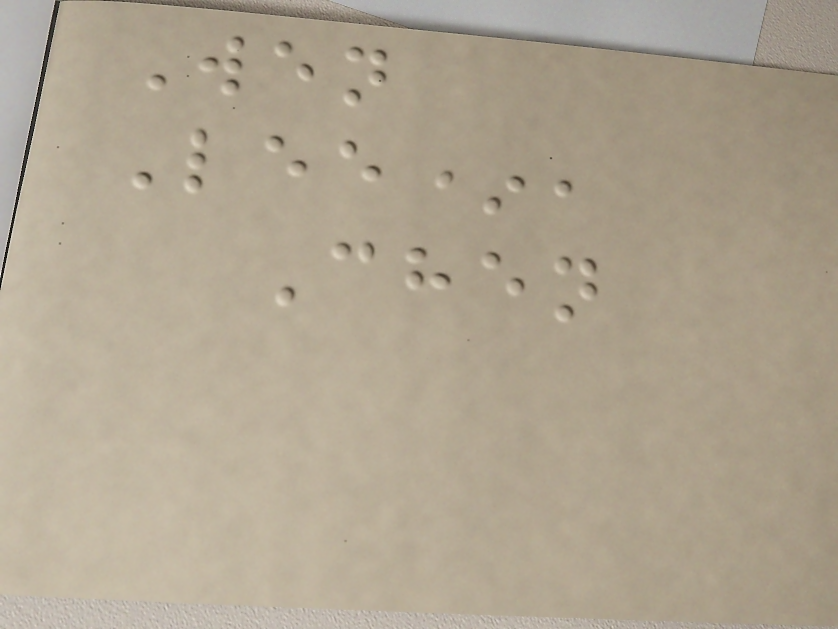Wen
Lee*,
Chen
